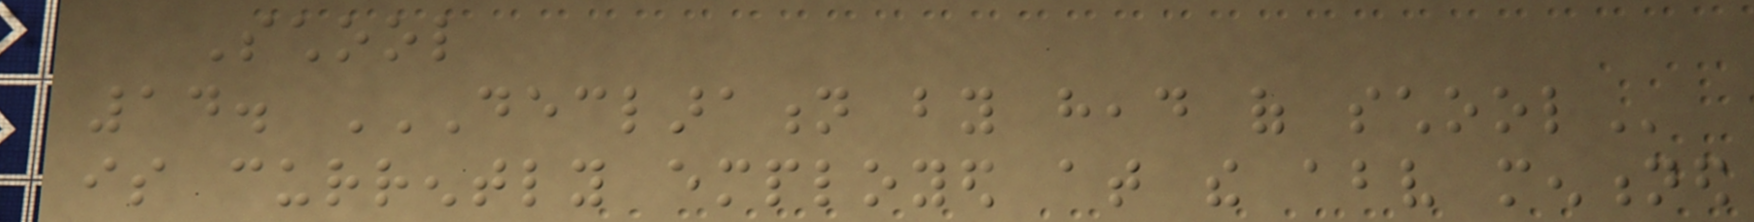School
14. DECLARATION BY HEAD OF SCHOOL
is currently employed at the above mentioned
